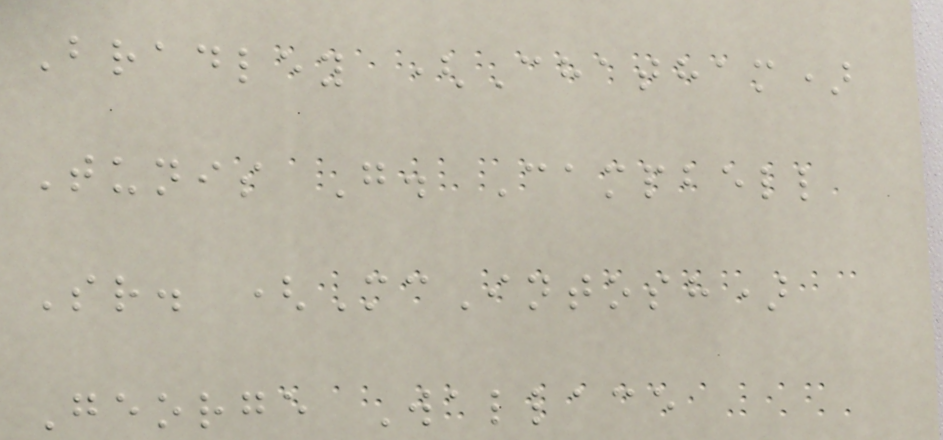Bradley (Chatham)
Tunis G. Campbell
Sr. (McIntosh)
George Wallace
